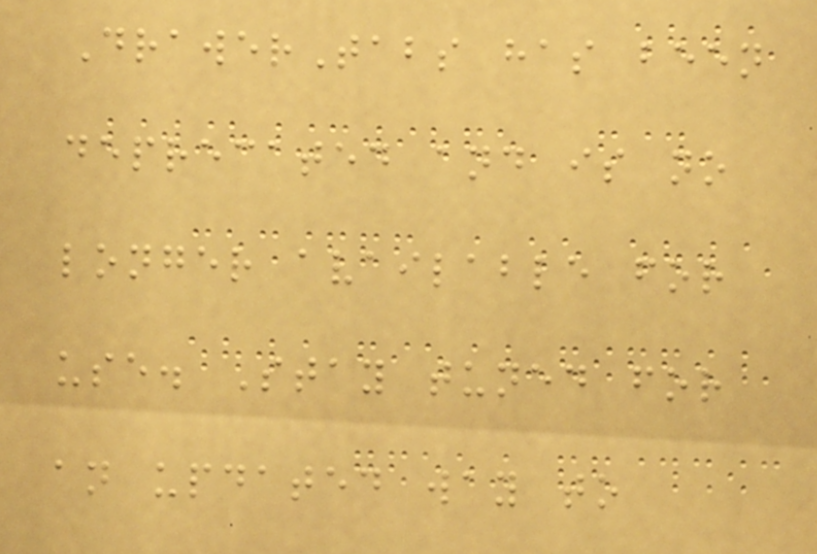DrawerTabs has been
deprecated and is no
longer available for
use. Stay tuned for
an updated way to
